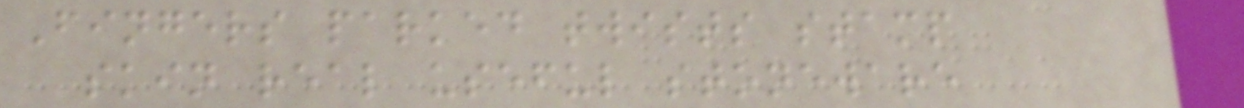Fingers parked twists stamp
skin real useful stoneware
